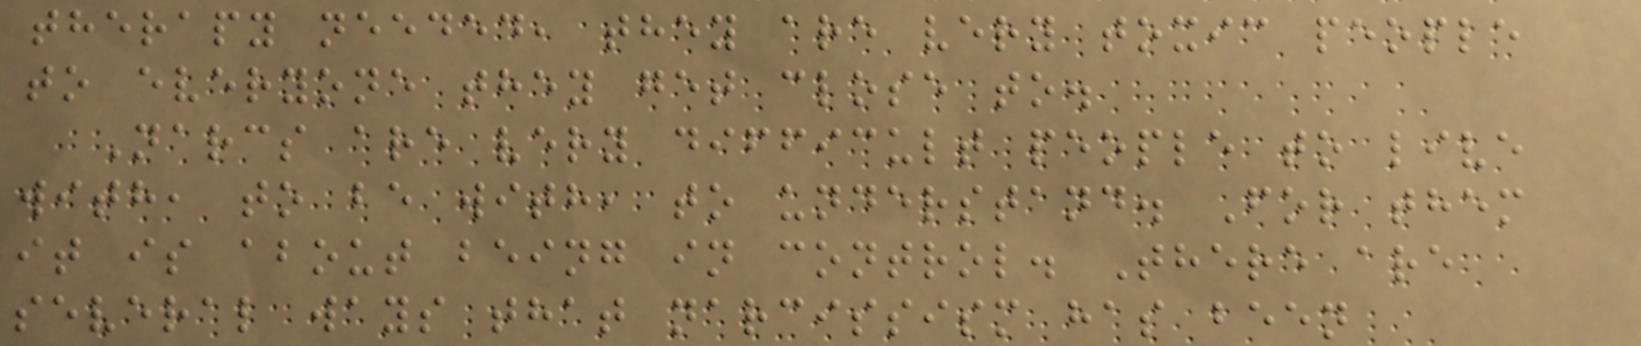therapy needed, they are very toxic people
to everyone they get close to.
Narcs are very difficult people to live
with, to be with, to understand. For them
it is about being in control. There are
several ways that narcissism has been
